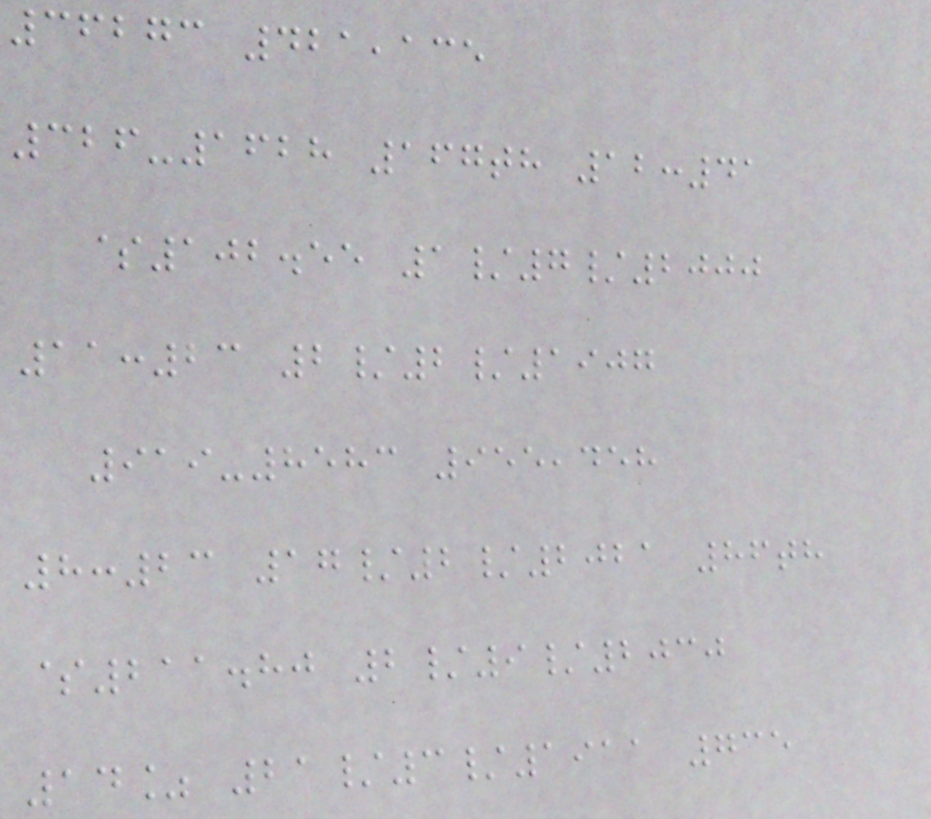36273 421,135
326-1628 167th 12:41
$102.55 1/7/2000
11:23 2/2/1907
919-8583 955,458
8:23 17/2/2021 86th
$211.80 2/9/2030
14% 21/3/1911 735
